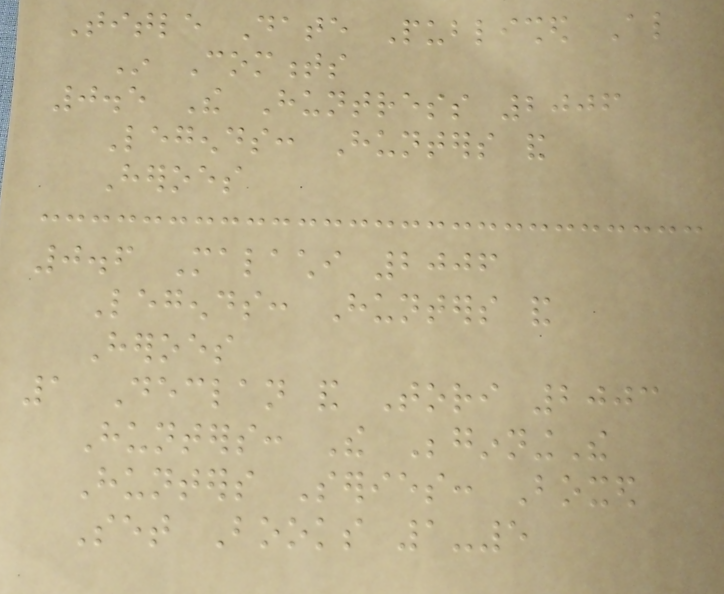Title Date Published Also
In Comments
0.5 The Huntress 2006
Legends: Hunters and
Heroes
0.6 Malachi 2006
Legends: Hunters and
Heroes
1 Declan and Tori 2003
Hunters: The BeginningThe
Hunters Series: Boxed
Set Books 1-5
